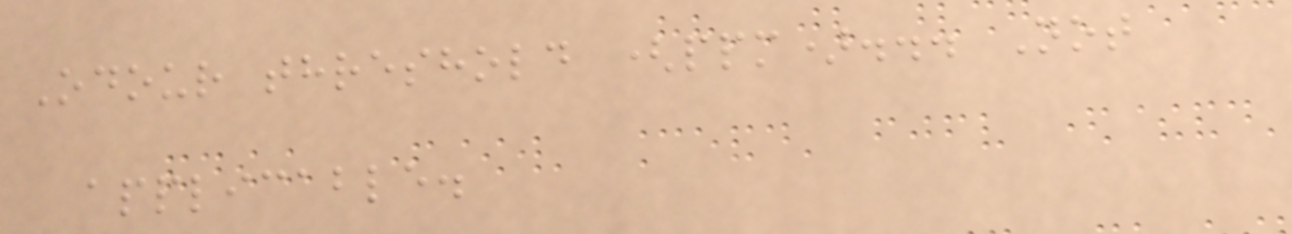Odour threshold (ppm)... Not
applicable.
